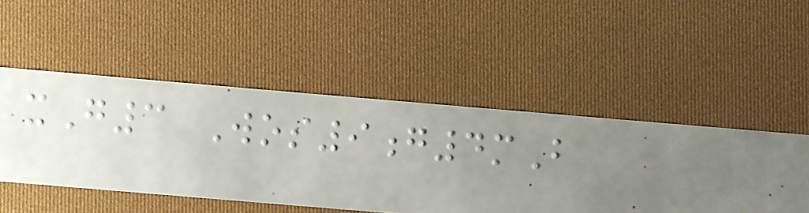xG3 Wos9g4mB
